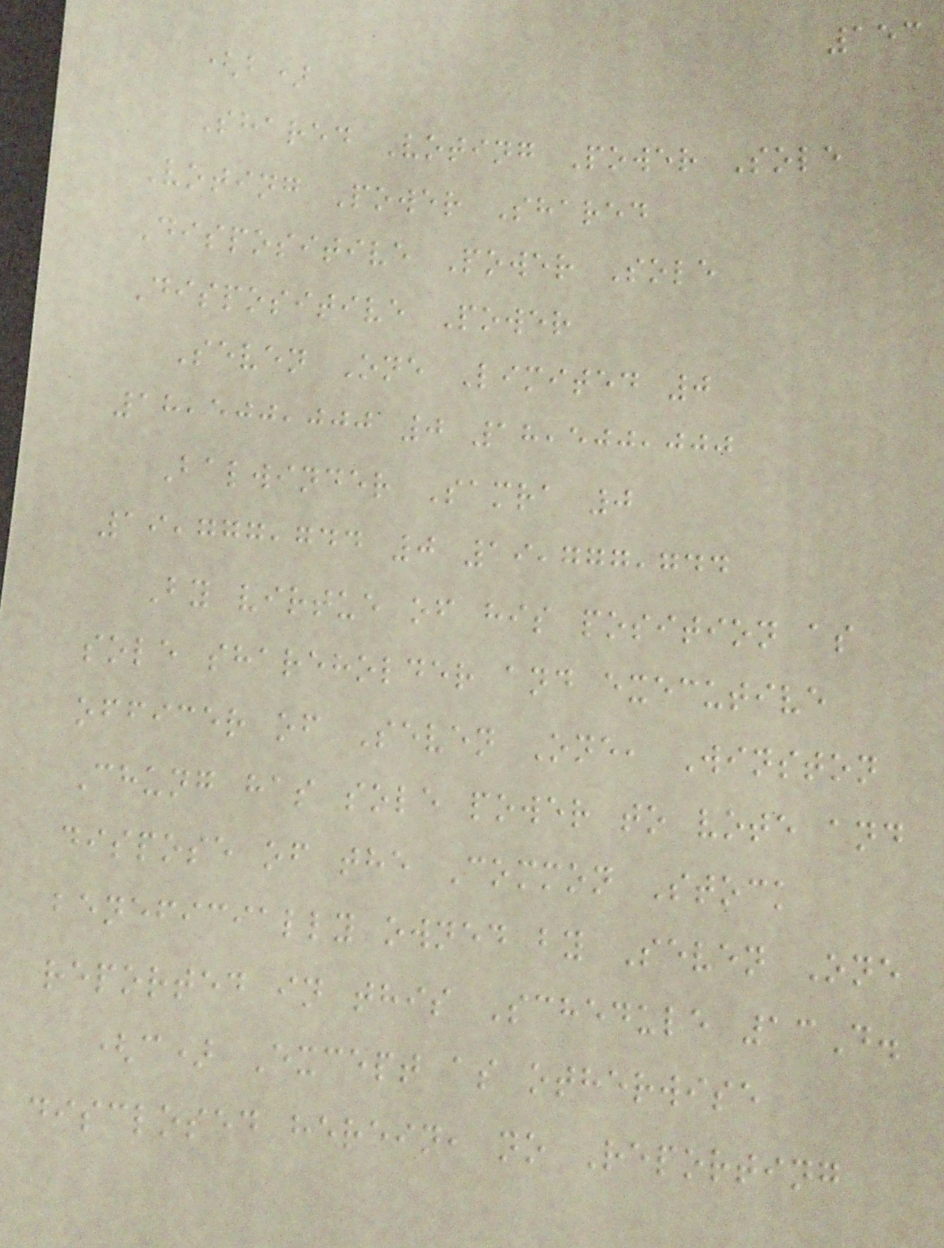153
(b)
Shared Voting Power Sole
Voting Power Shared
Dispositive Power Sole
Dispositive Power
Seven One Limited 0
18,500,000 0 18,500,000
Balwinder Samra 0
19,777,744 0 19,777,744
By virtue of his position as
sole shareholder and executive
officer of Seven One, Winston
Chung has sole power to vote and
dispose of the Common Stock
beneficially owned by Seven One
reported in this Schedule 13D.
(c) Except as otherwise
disclosed herein, no Reporting
